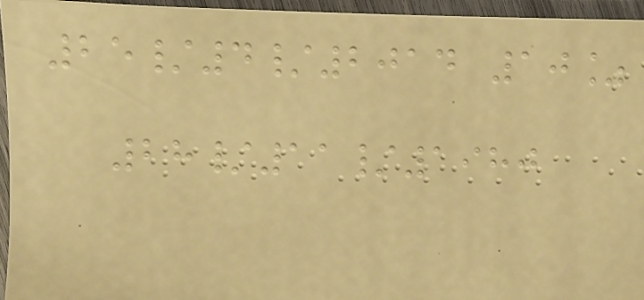25/4/2014 10%
28/11/1980
